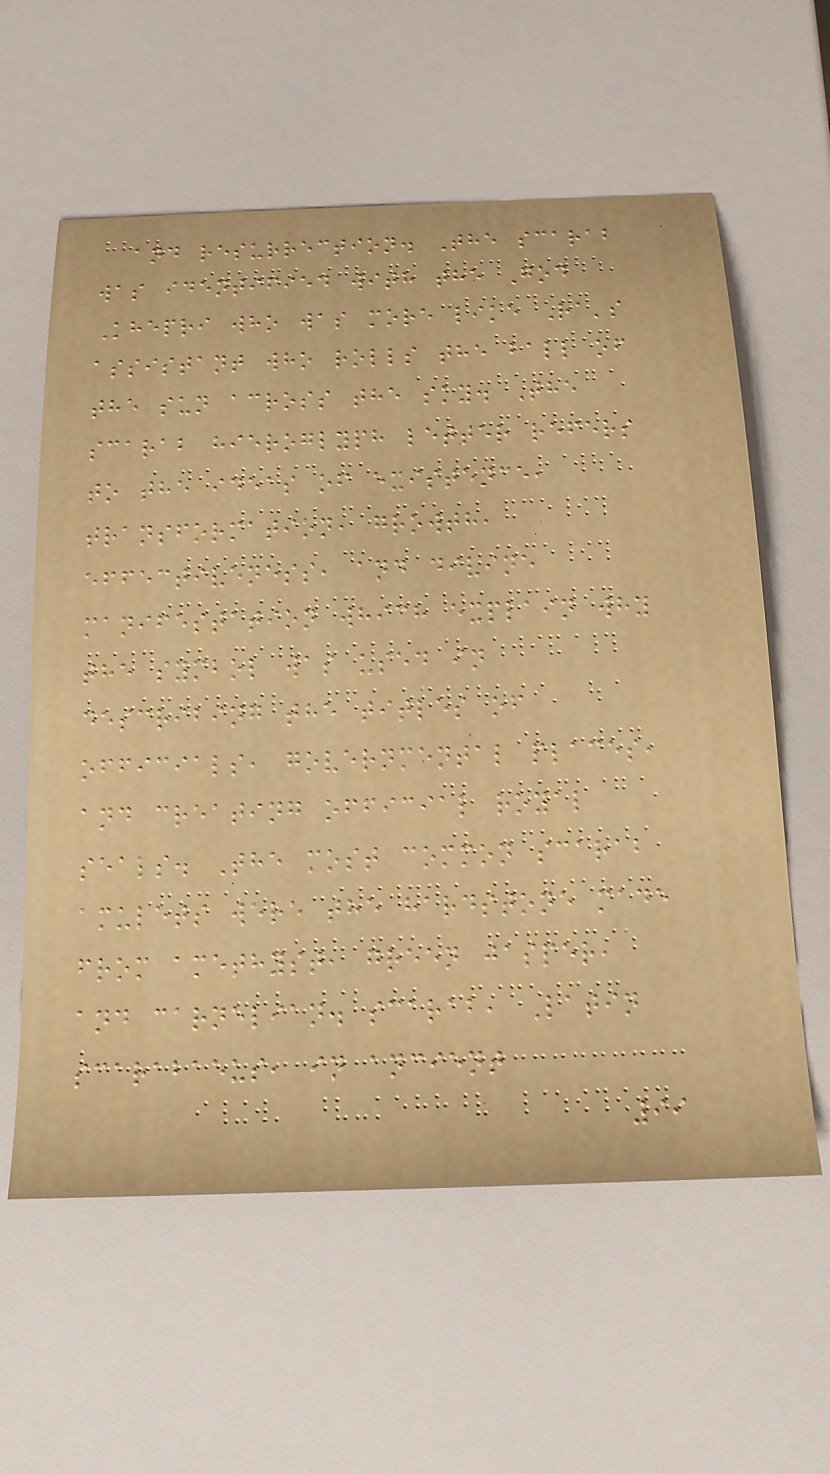and resurrection. The scarab
was identified with the God
Khepri who was more like Ra's
assistant who rolls the ball of
the sun across the sky. The
scarab hieroglyph letter refers
to the ideas of existence,
transformation, growth,
effectiveness, and divine
manifestation which explain why
the symbol was used in
describing the titles of
officials, governmental places,
and creating official royal
seals. The most common scarab
amulets were the hardstone made
from amethyst, green jasper,
and carnelian. scarab, Latin
scarabaeus, in ancient
99
